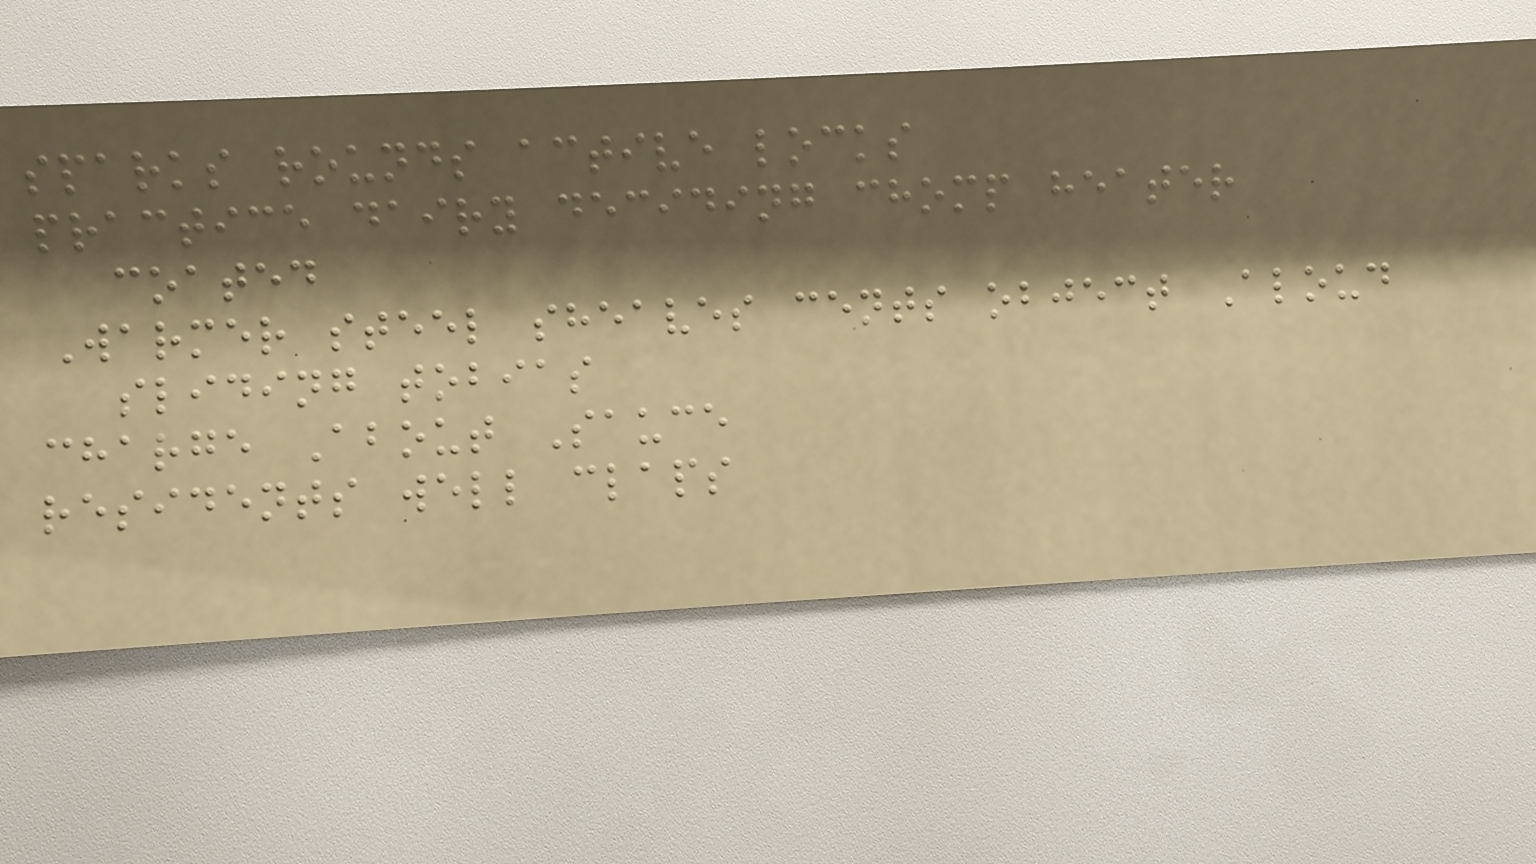sparks rounds active locks
practice dairy deciding chomp heater
coated
Warmer steel sheaves cents object Aloud
sliding tobias
charge About Sauce
residents well claps
